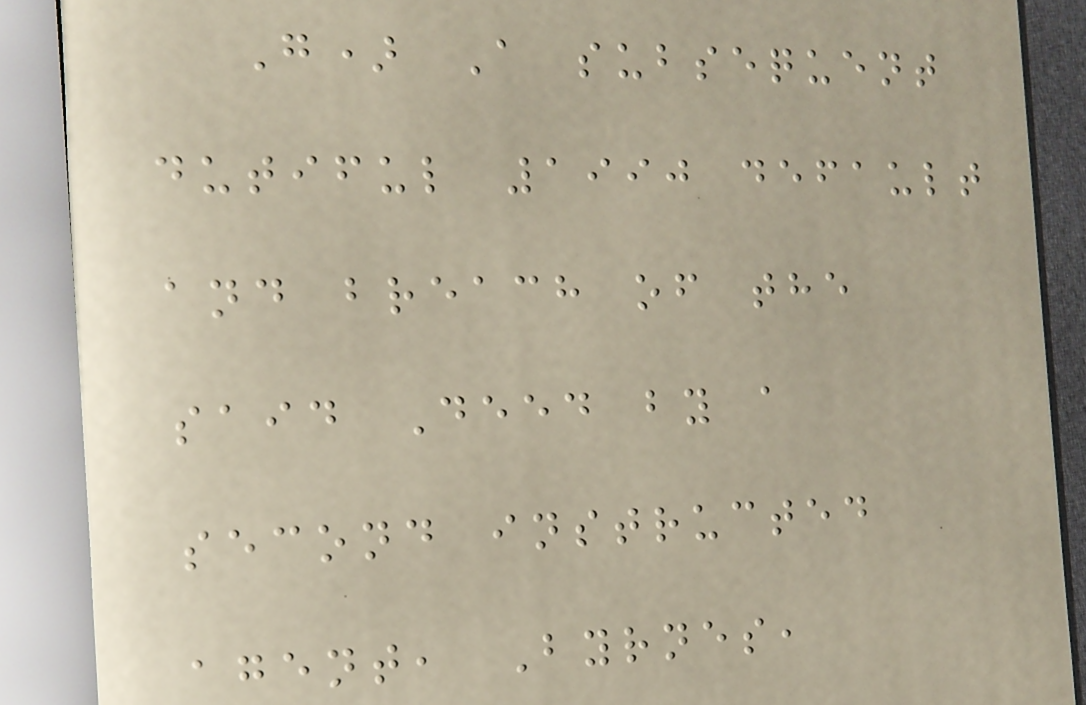G) A subsequent
dutiful 1990 default
and breach of the
said Deed by a
second instructed
agent, Byrnes,
